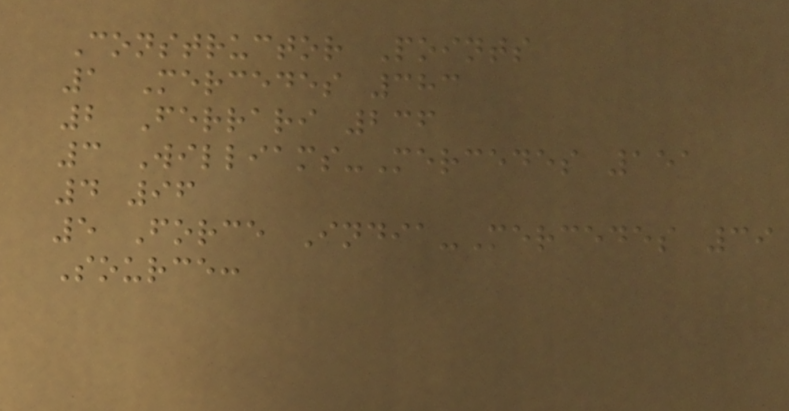Constructor Points
1 Mercedes 383
2 Ferrari 236
3 Williams-Mercedes 151
4 96
5 Force India-Mercedes 39
Source:
